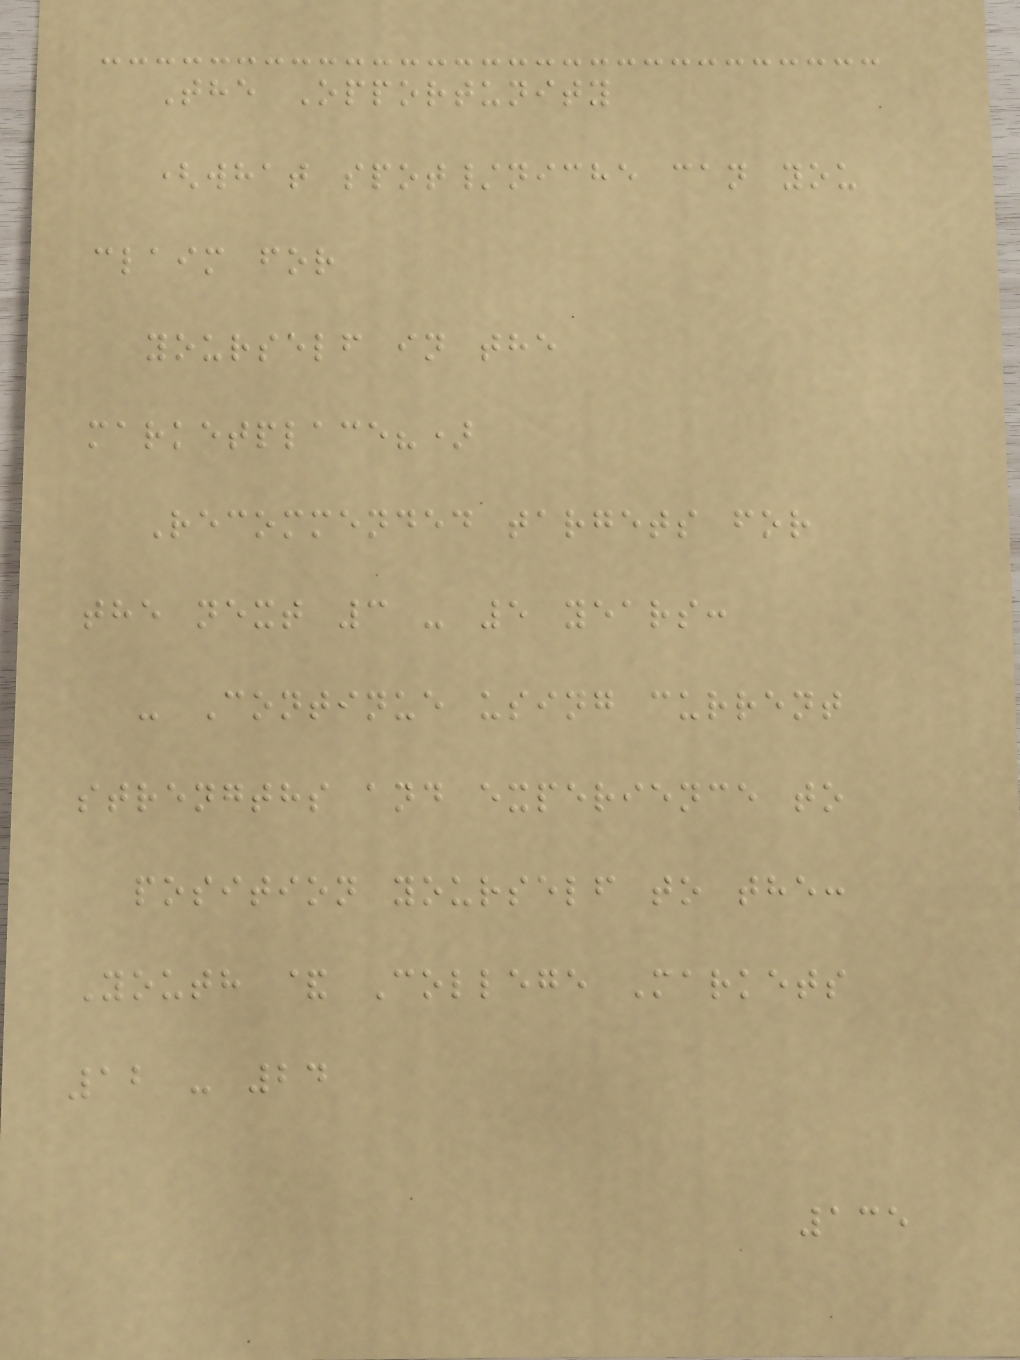The Opportunity
(what spot/niche can you
claim for
yourself in the
marketplace?)
Recommended targets for
the next 3 - 5 years:
- Continue using current
strengths and experience to
position yourself to the:
Youth & College Markets
12 - 24
135
